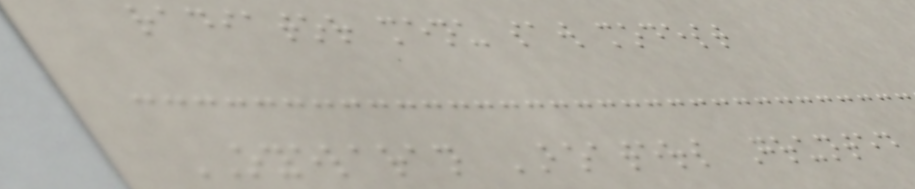radiator menu saw modest
OYELARAN BOATERS Grunted
